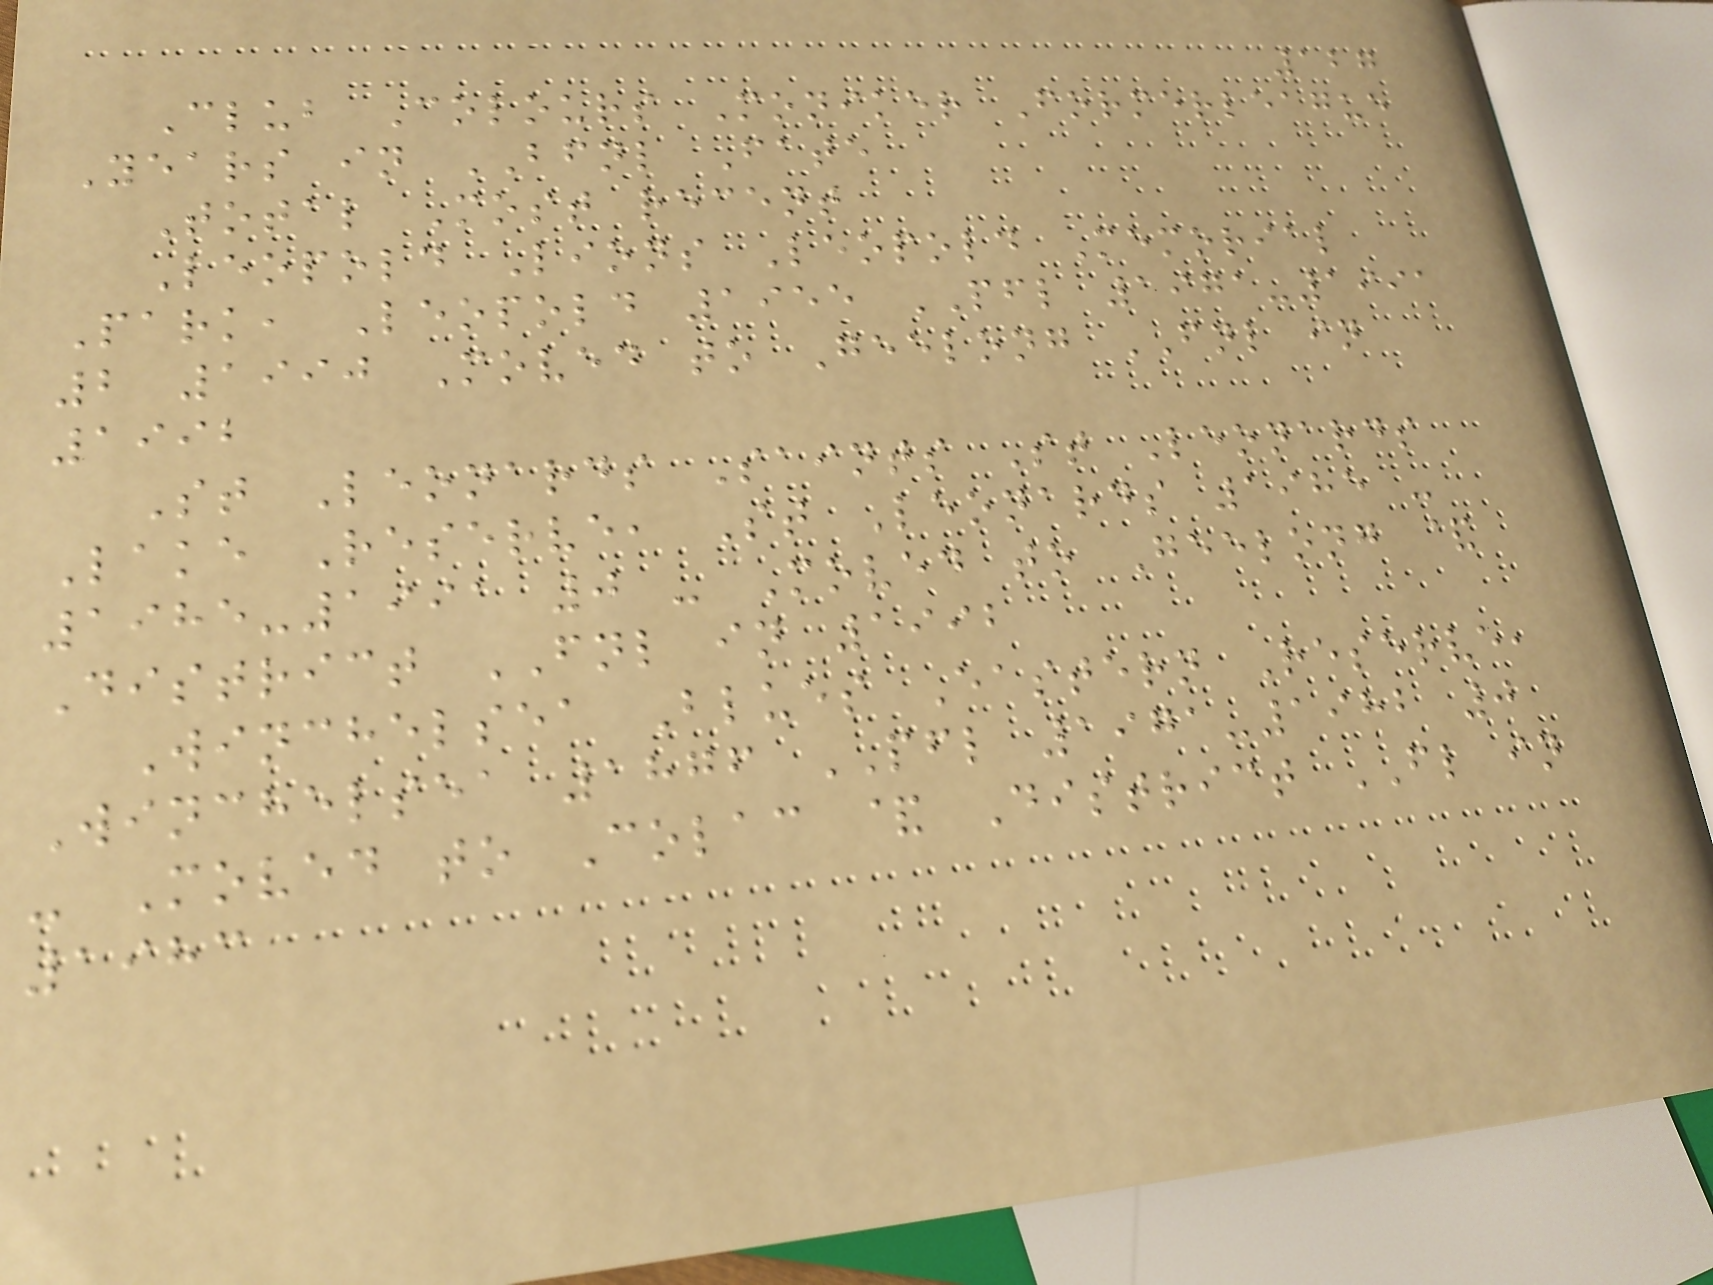127
Club Colours Moniker Formerleague
Years in BFNL Fate
Total Most recent
Leopold Lions Leopold Memorial
Park, Leopold 1955 PFL 1971-1991
2 1990 Moved to Geelong FNL in
1992
St Leonards Saints St Leonards
Lake Reserve, St Leonards 1985 -
1985-1991 0 - Moved to Geelong &
District FNL in 1992
Winchelsea Blues Eastern Reserve,
Winchelsea 1876 PFL 1971-1982 0
- Moved to Colac & District FL in
1983
